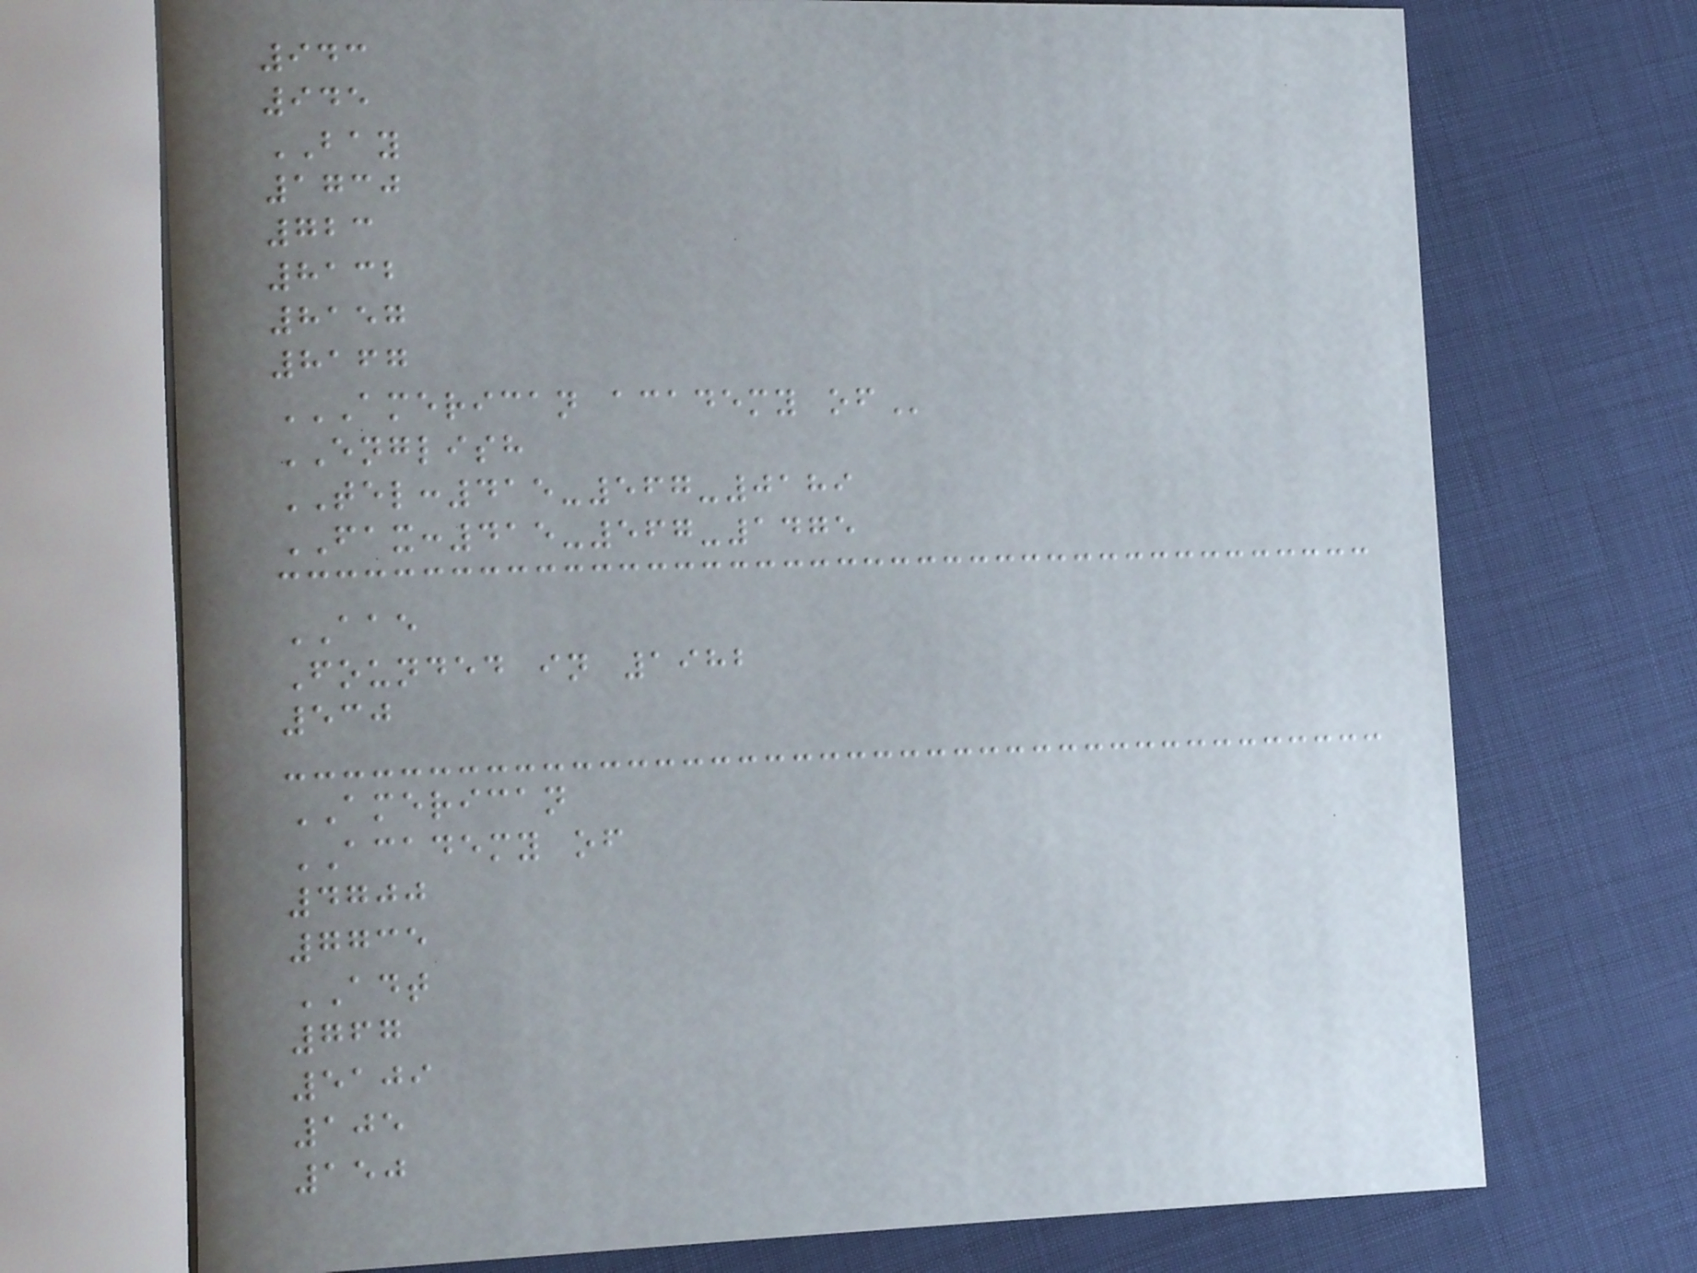943
945
BAY
1730
723
8132
8157
8167
AMERICAN ACADEMY OF
ENGLISH
TEL:415-567-0189
FAX:415-567-1475
AAE
Founded in 1982
530
AMERICAN
ACADEMY of
4700
7735
ADT
767
5109
105
150
